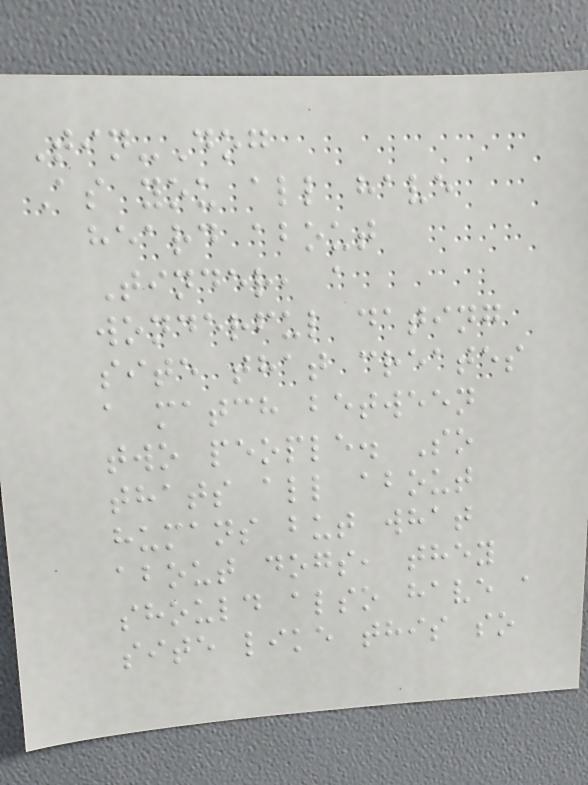Tin-Dog
As you all have
heard about
Tinder, a
wonderful dating
site that creates
a match between
two people. So
thats all about
humans but what
about dogs, they
should also have a
site like this so
